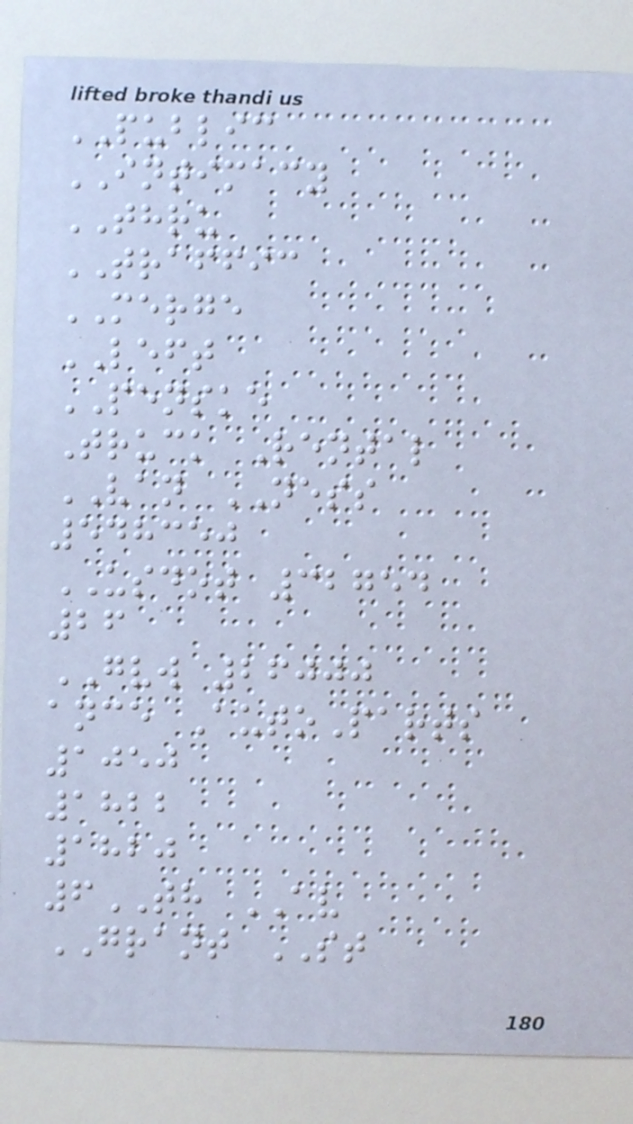PUBLIC
INTIMACY
THRU
TRAFFIC
MERGE
LEFT
PENSKE
Truck Rental
VAN NESS
548350
USDOT 32754
26
GVW 26000
ance AutoParts
1050
1822
1820
6TH AV
GRANT ST
